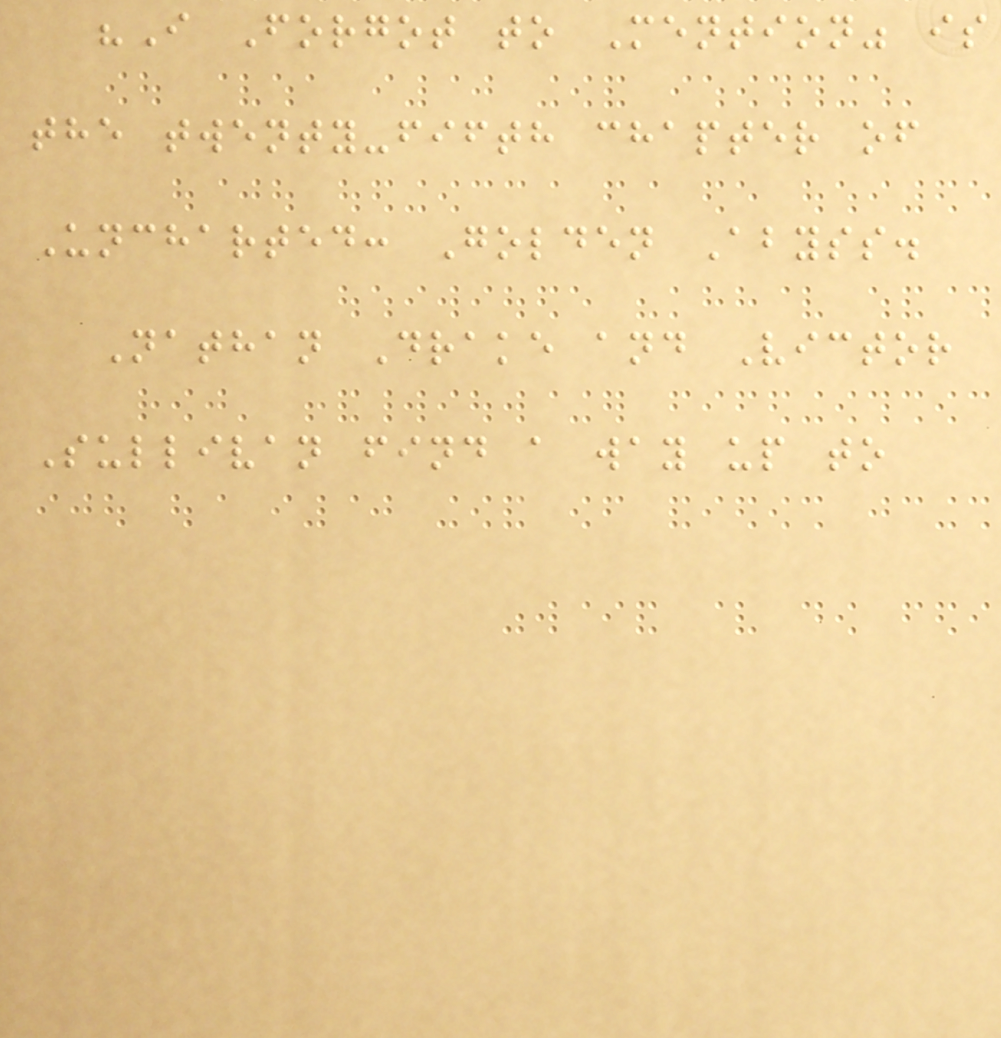"I Forgot to Mention" is
the twenty-fifth chapter of
Uncharted: Golden Abyss.
Nathan Drake and Victor
Sullivan find a way up to
